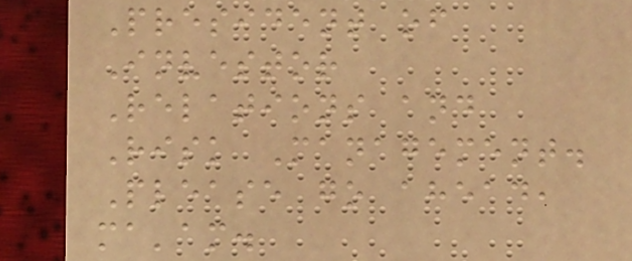President of
Investor
Relations and
Risk Management.
Please go ahead,
ma'am.
